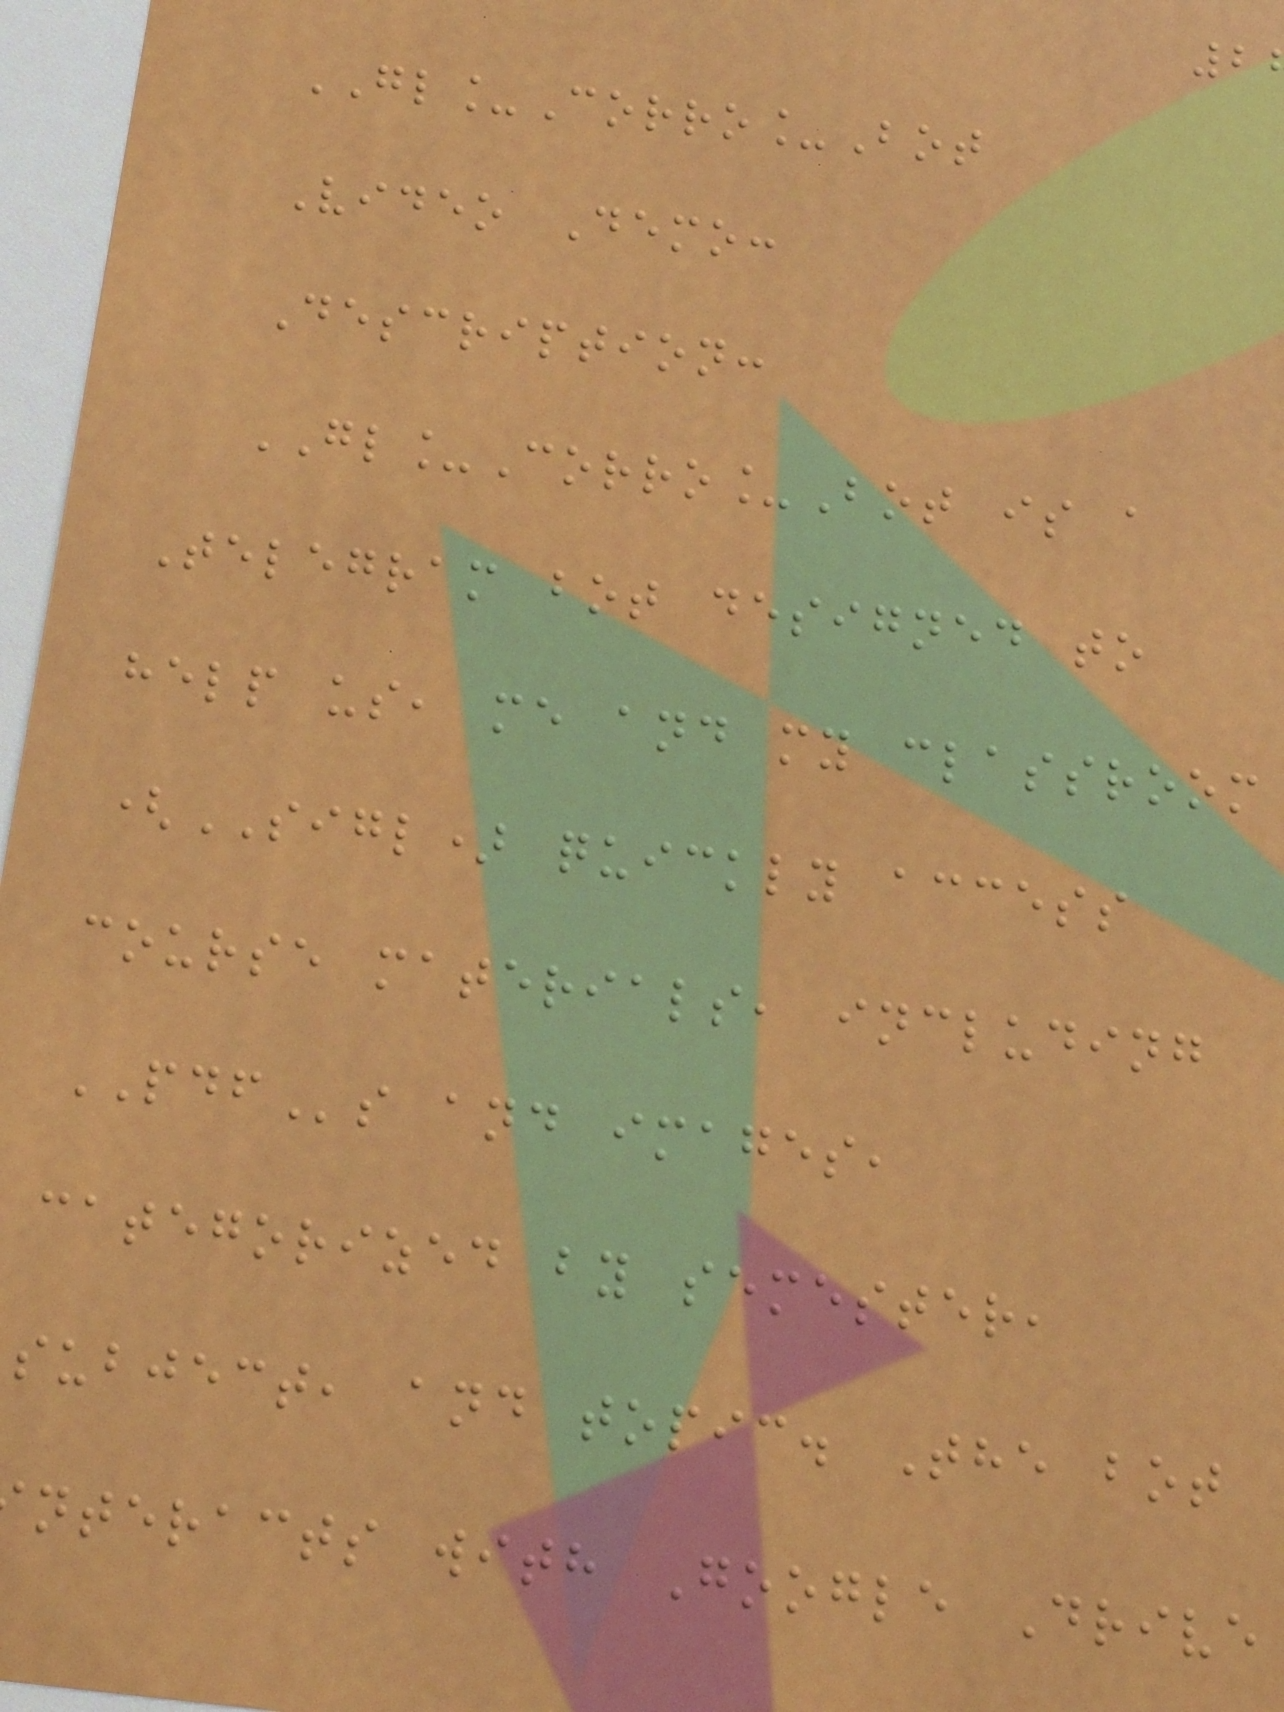GL_Corro_Bot
Video Demo:
Description:
GL_Corro_Bot is a
Telegram bot designed to
help us, me and my classroom
(SIGL) quickly access
course materials, including
PDFs and images,
categorized by semester,
subject, and topic. The bot
nteracts with Google Drive
